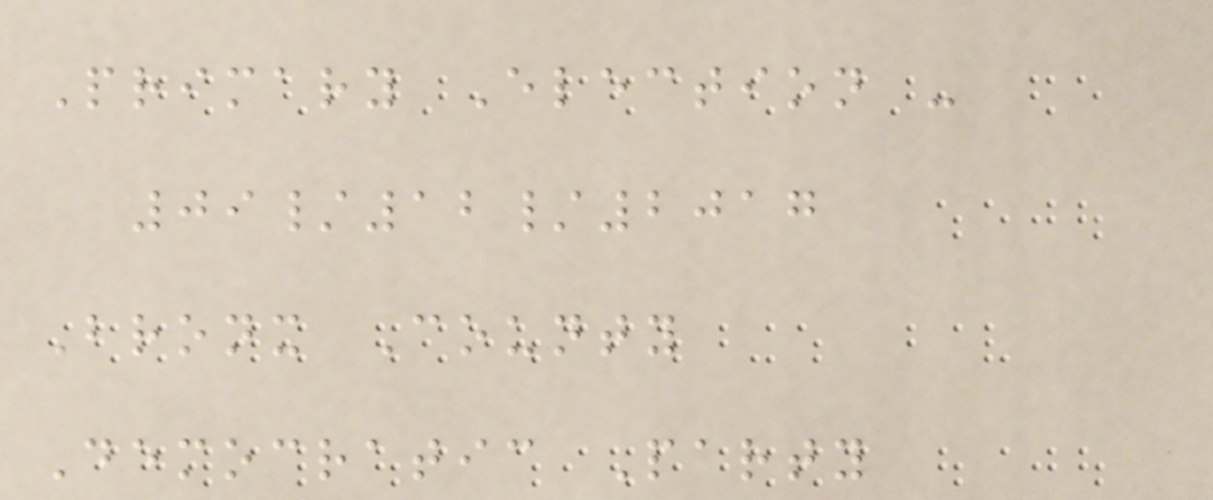Primary Election -
09/12/2017
Bronx County
Democratic Party
